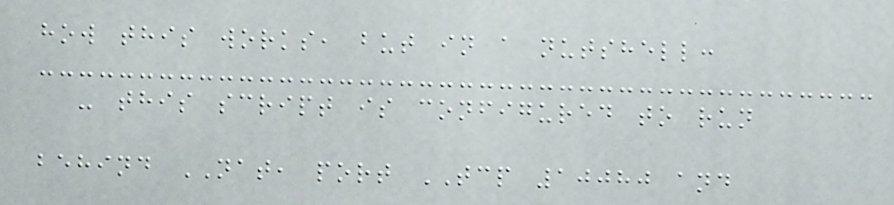how this works, but in a nutshell:
- this script is configured to run
behind NAT, port TCP 10080 and
